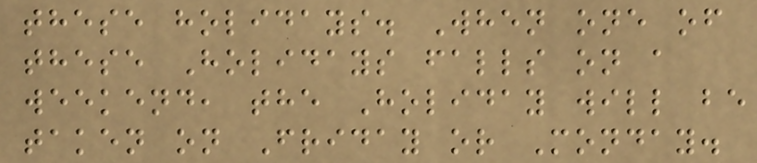these holidays. When one of
these Holidays falls on a
weekend, the Holiday will be
taken on Friday or Monday.
